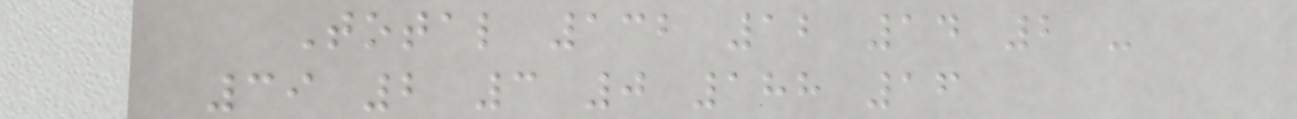Total 132 12 14 2 -
39 2 3 0 188 16
